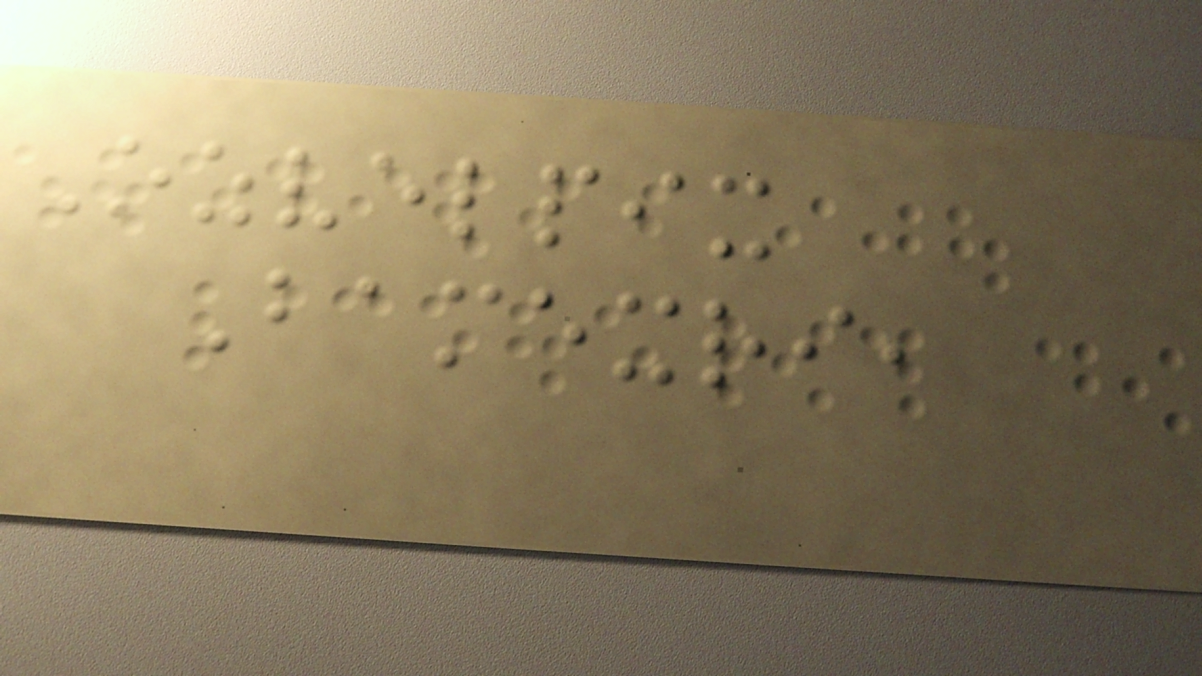Ozvelpix
Bamexri,
